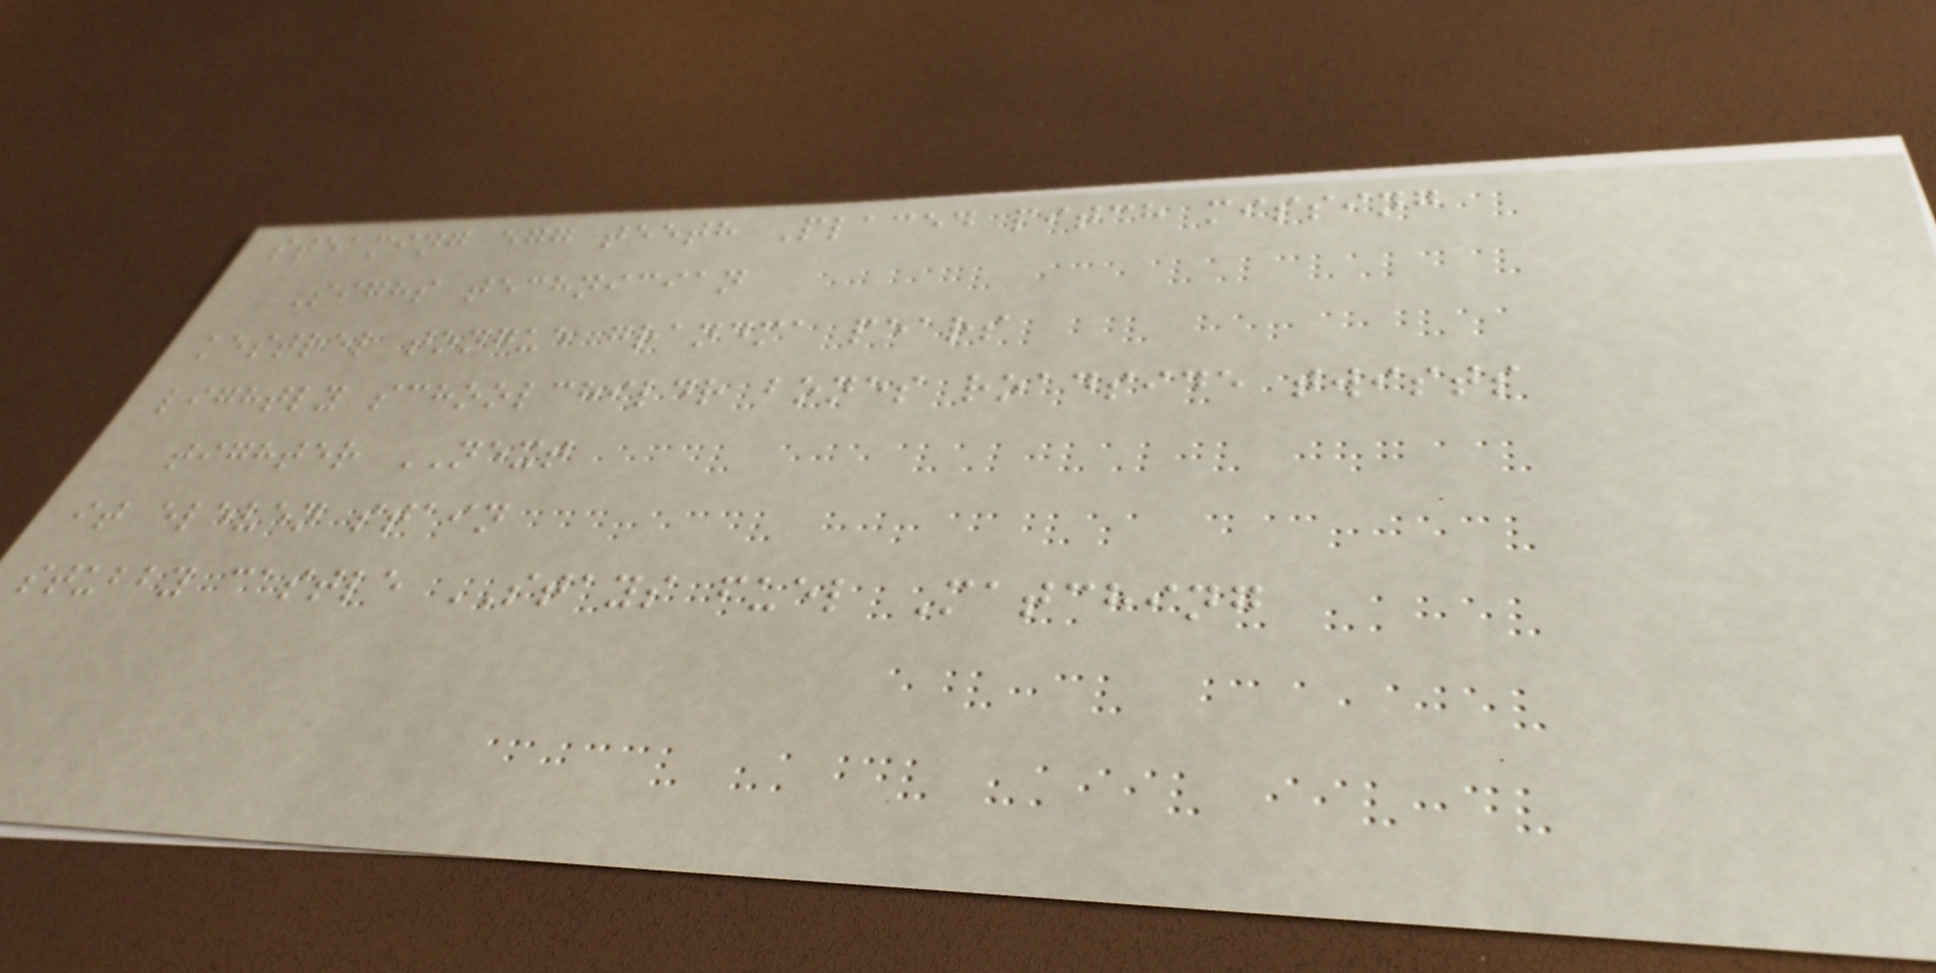steaming egg teeth Placed pitch missing
Sighs technician
kestrel tongue grandma pears
lightly schoolchildr bones roadside twists
tighter NEXT
it eleven stain
stubby castle STAYS fuel Matching
